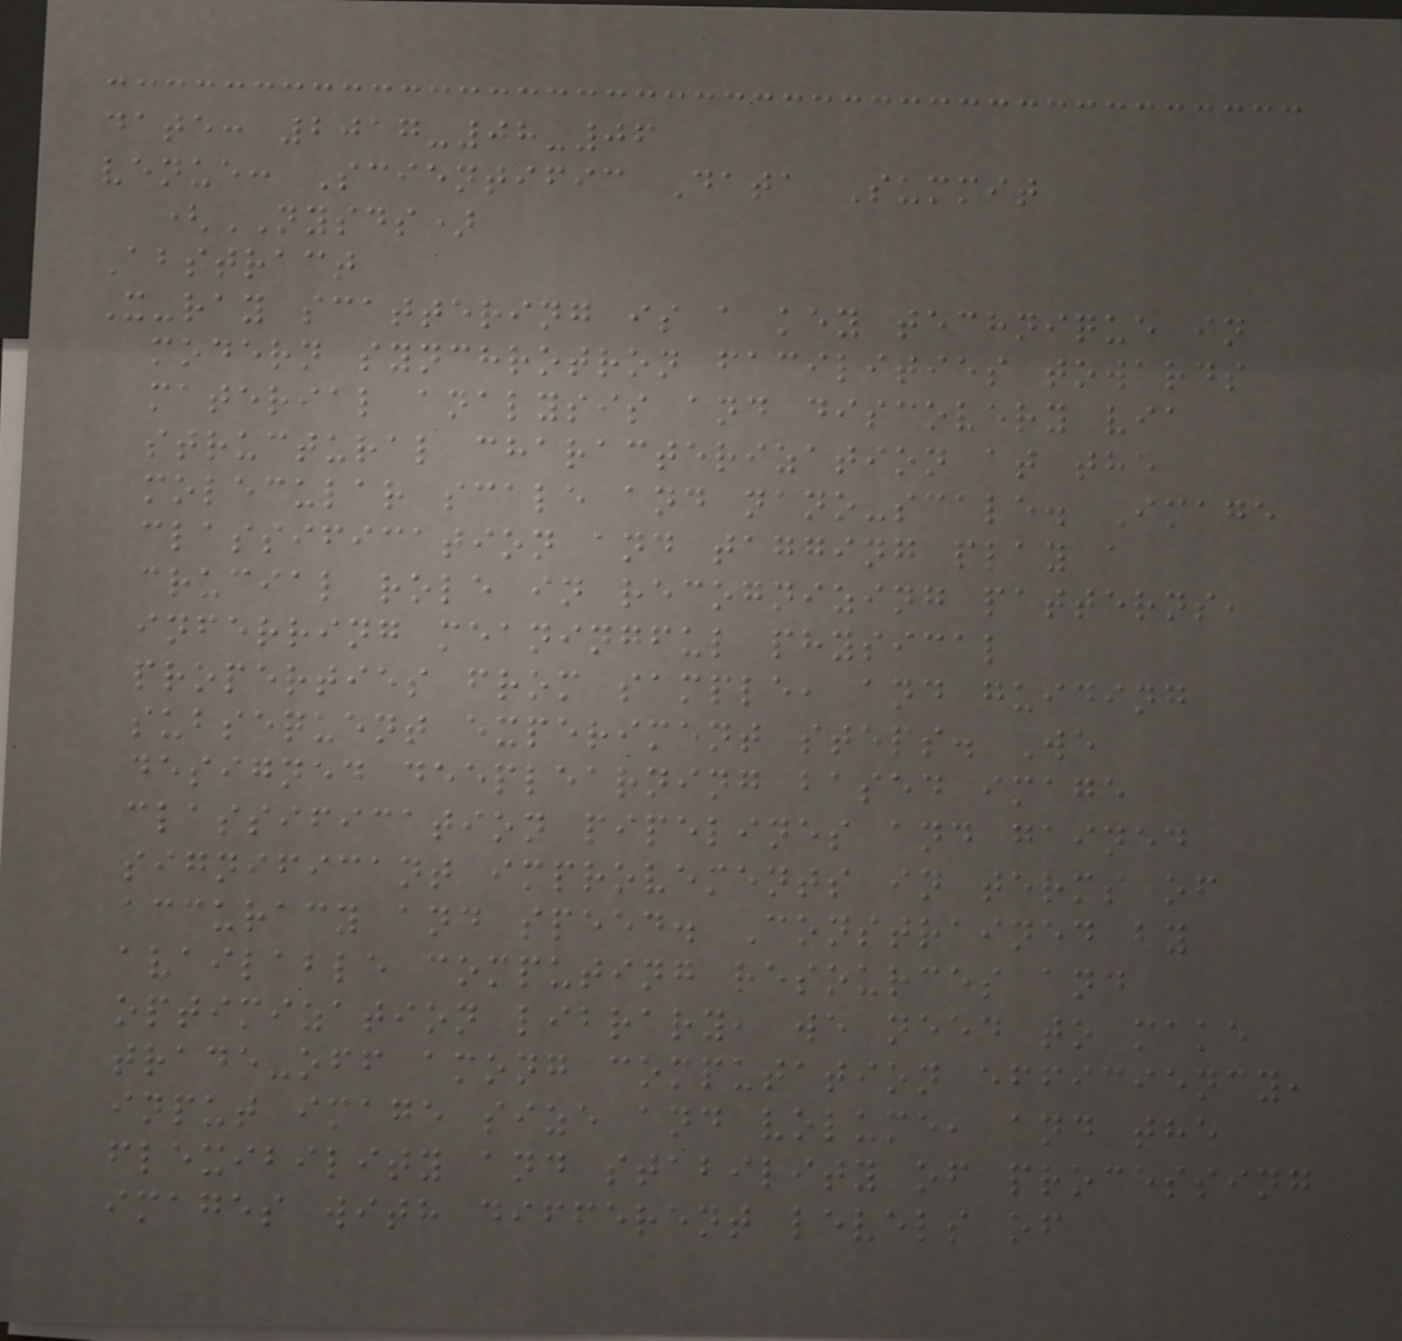date: 2017-08-06
venue: Scientific Data Summit
(NYSDS)
Abstract
X-ray scattering is a key technique in
modern synchrotron facilities towards
material analysis and discovery via
structural characterization at the
molecular scale and nano-scale. Image
classification and tagging play a
crucial role in recognizing patterns,
inferring meaningful physical
properties from sample, and guiding
subsequent experiment steps. We
designed deeplearning based image
classification pipelines and gained
significant improvements in terms of
accuracy and speed. Constrained by
available computing resources and
optimization library, we need to make
trade-off among computation efficiency,
input image size and volume, and the
flexibility and stability of processing
images with different levels of
